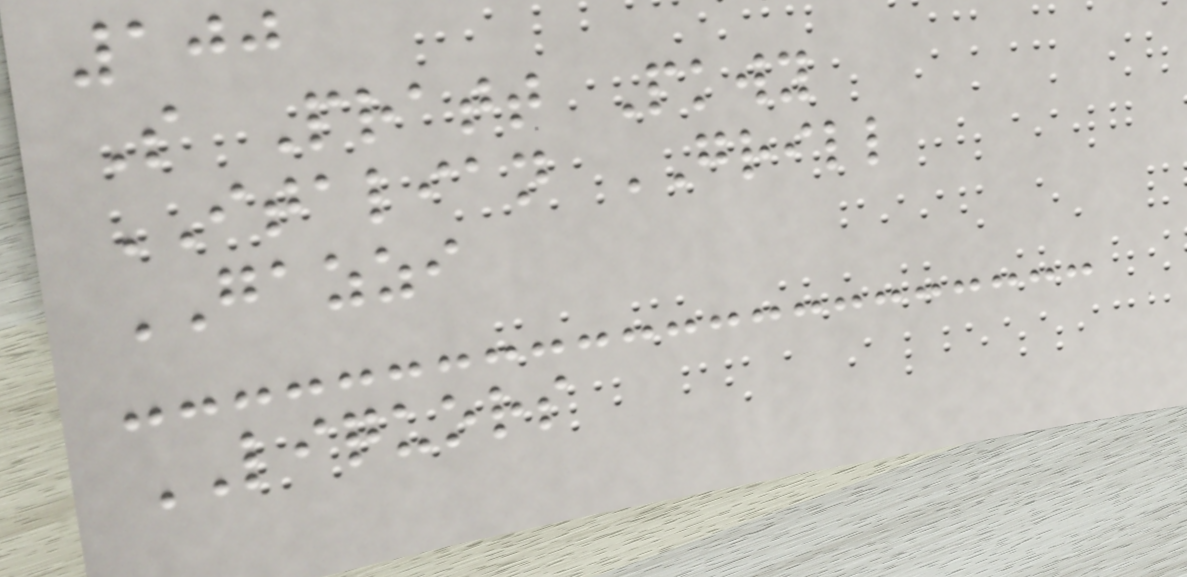100
S Pratt Pkwy
ITALIAN GRILL
GAZZI
LIQUORS
